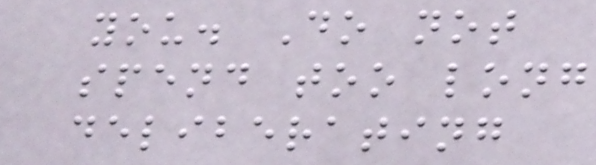you. Do not
spend too long
deliberating
